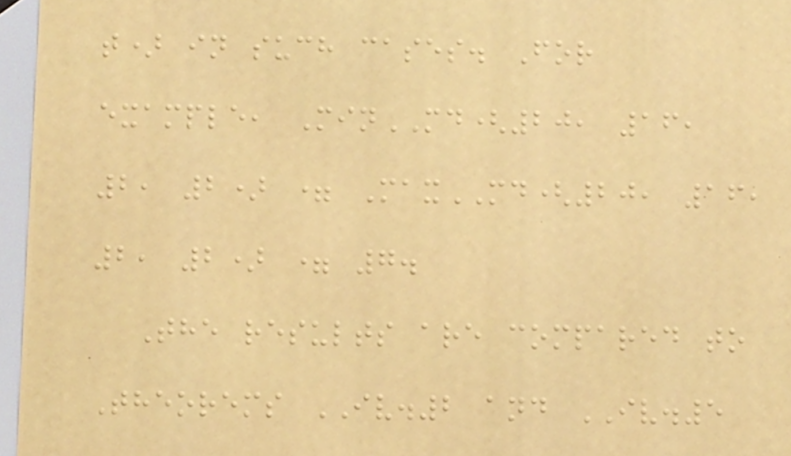t) in such cases. For
example, MinMD(20, 16,
2, 2) = MaxMD(20, 16,
2, 2) = 7.
The results are compared to
Theorems IV.2 and IV.5
